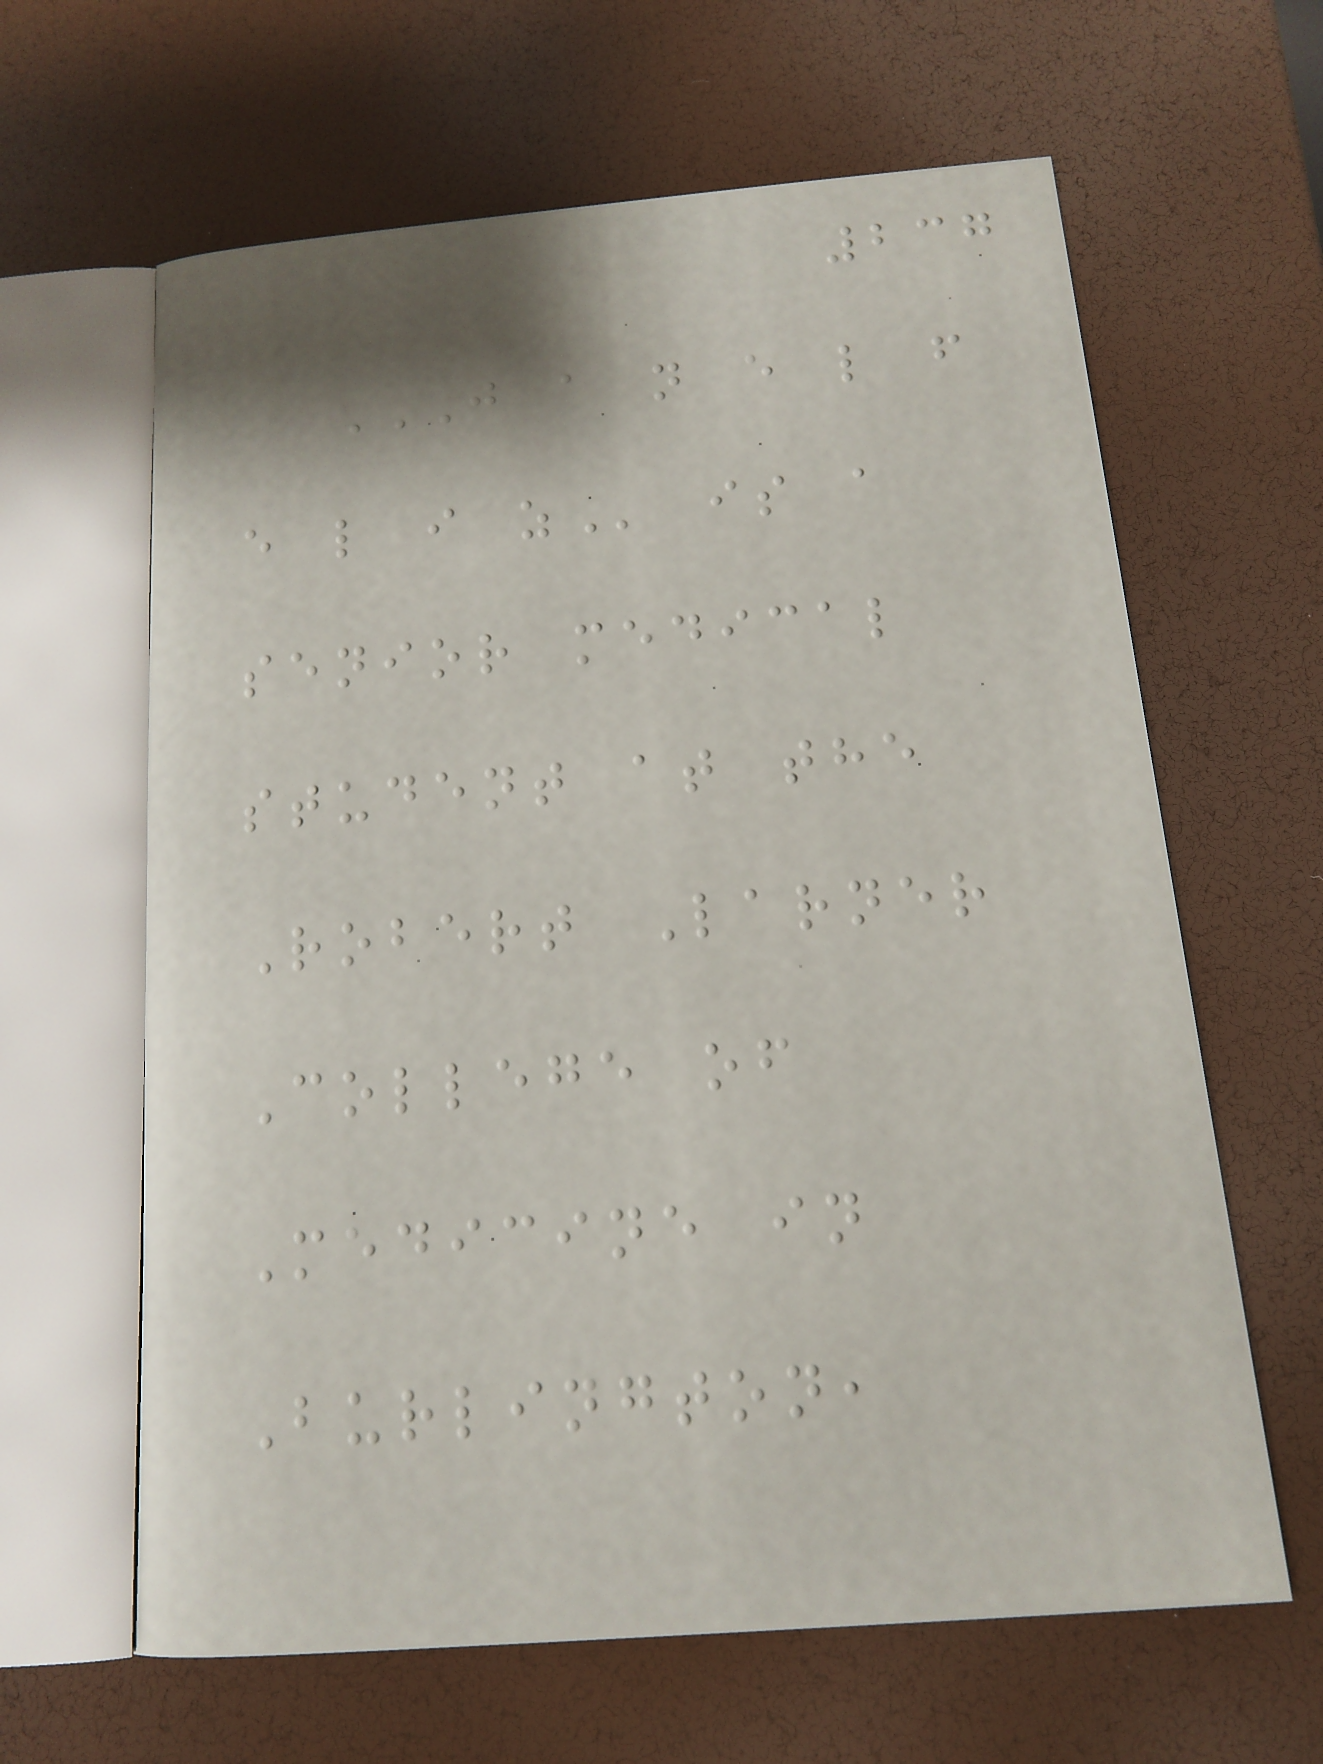237
J A N E L F
E L I Z is a
senior medical
student at the
Robert Larner
College of
Medicine in
Burlington,
